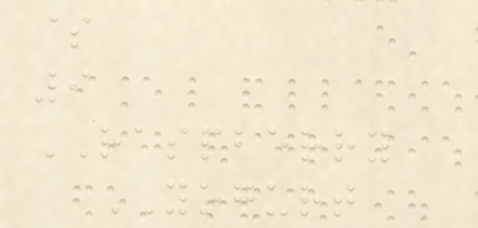$
9
RASPBERRY
YOGURT
